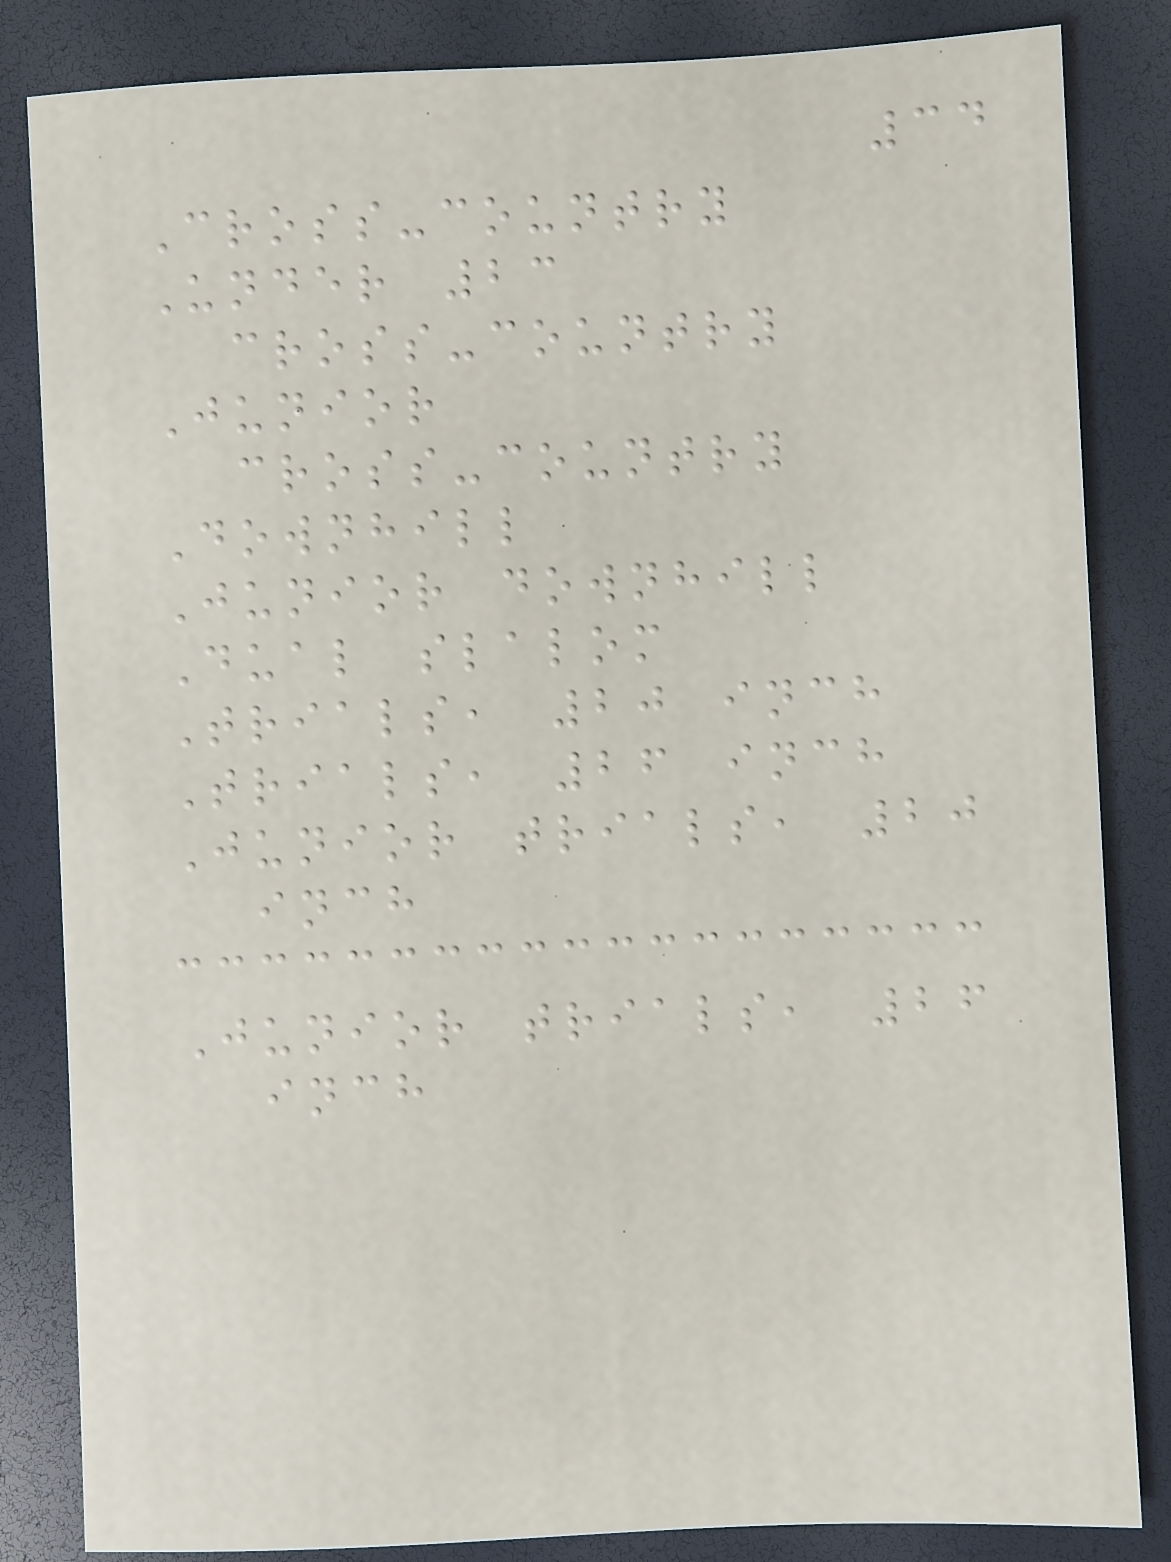34
Cross-country
Under 23
cross-country
Junior
cross-country
Downhill
Junior downhill
Dual slalom
Trials, 20 inch
Trials, 26 inch
Junior trials, 20
inch
Junior trials, 26
inch
